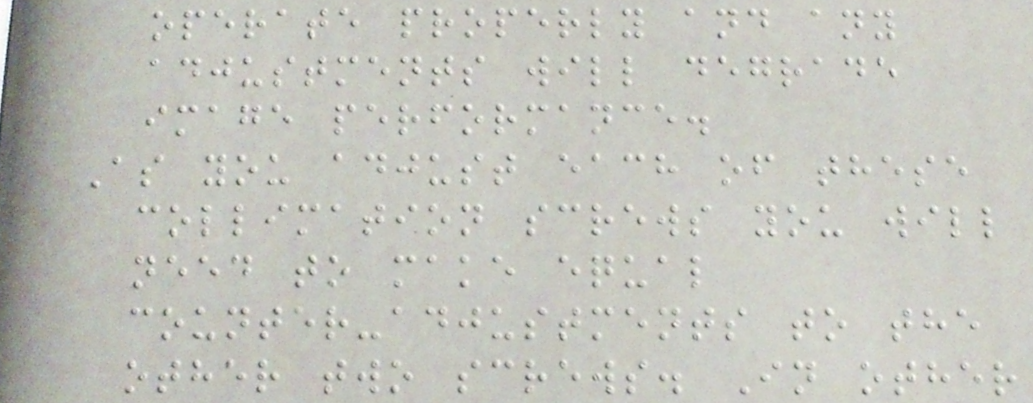operate properly and any
adjustments will degrade
image performance.
As you adjust each of these
collimation screws you will
need to make equal
counter-adjustments to the
other two screws. In other
